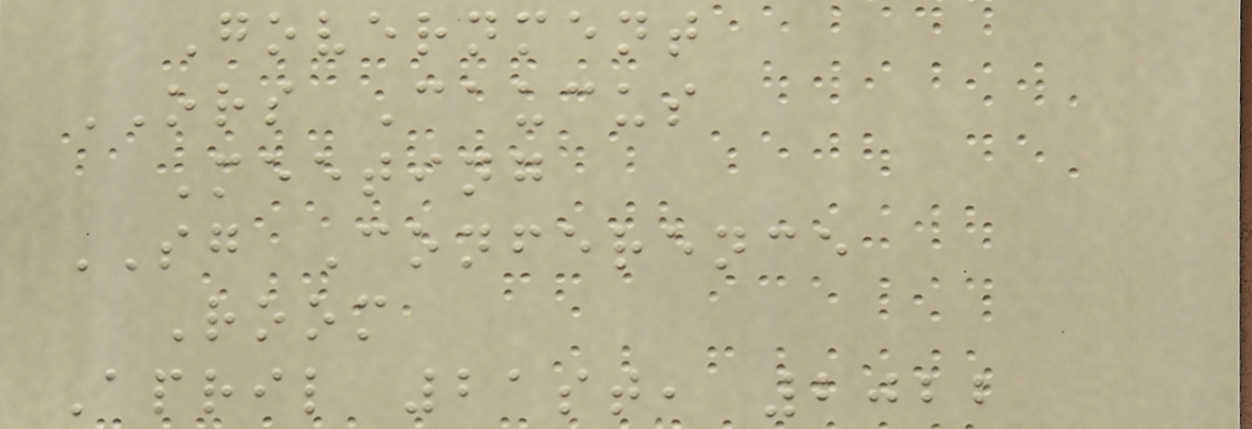Government
ORS Caucus
Meeting
SG Conference
Room
April 21st, 2022
